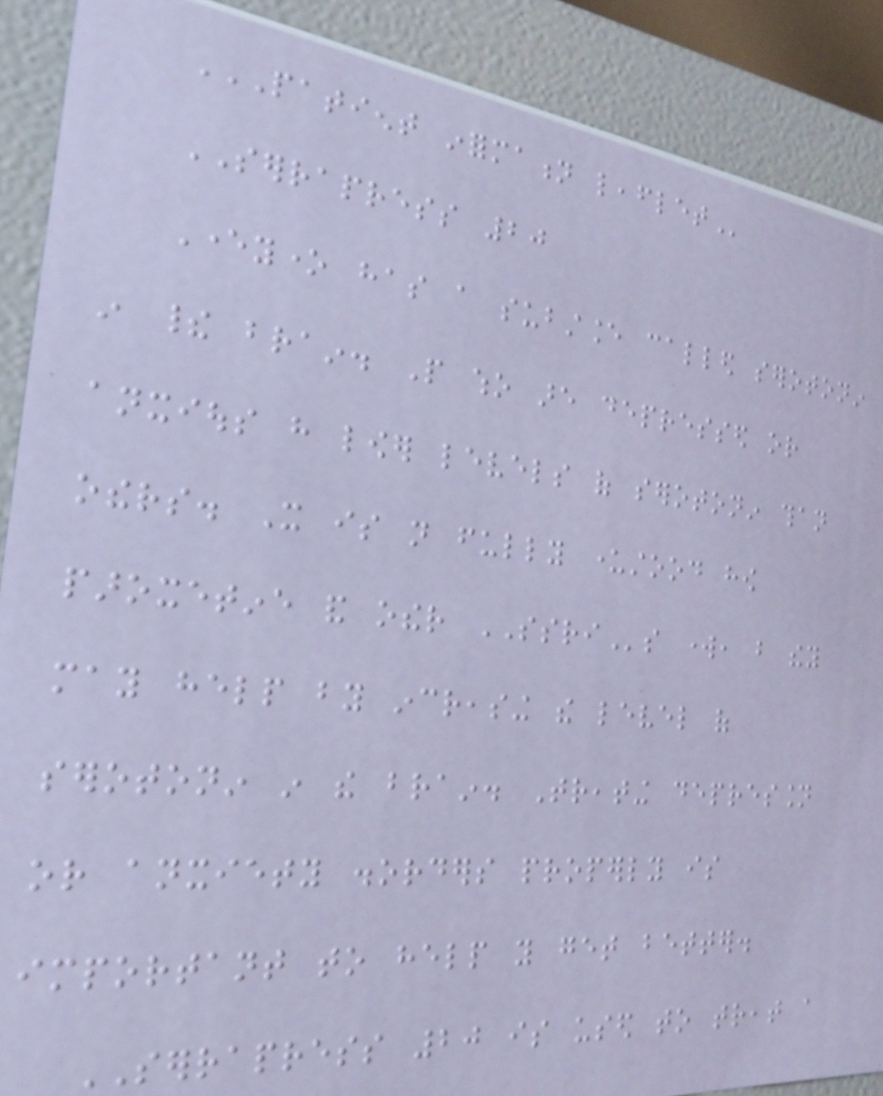PATIENT INFORMATION LEAFLET
SERRAPRESS 20
Everyone has a substance called serotonin
in their brain. People who are depressed or
anxious have lower levels of serotonin than
others. It is not fully understood how
paroxetine and other SSRIs work, but they
may help by increasing the level of
serotonin in the brain. Treating depression
or anxiety disorders properly is
important to help you get better.
SERRAPRESS 20 is used to treat a
